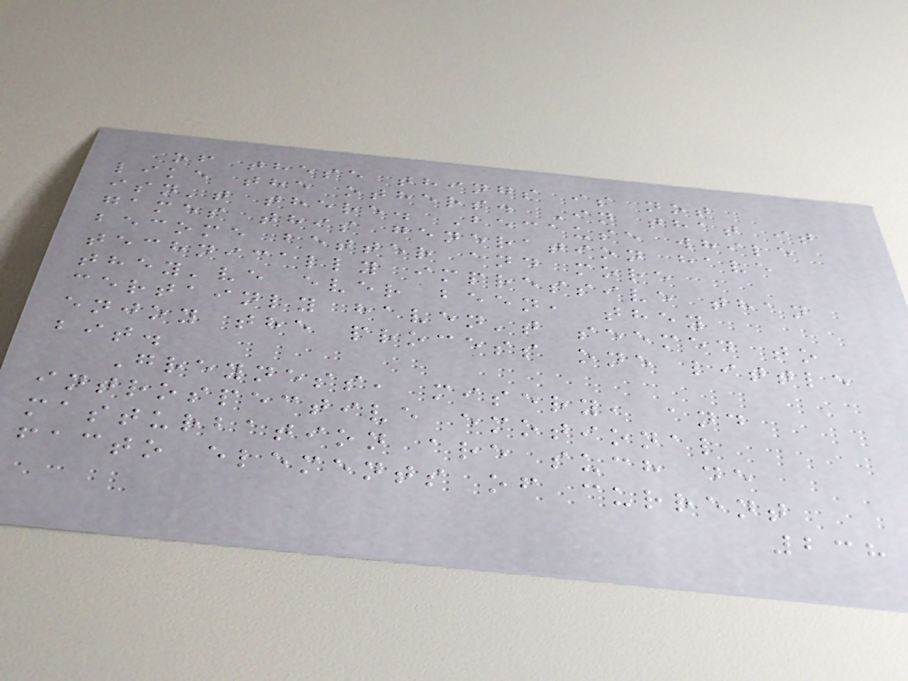of these things is not
like the others. In that it
isn't there. Because while
games this generation have
become better and more
technically impressive than
they've ever been, they
certainly haven't seemed to
enjoy the process one little
bit.
Greyness, misery, and
introspective emotional
masturbation are such de
facto elements of current
238
